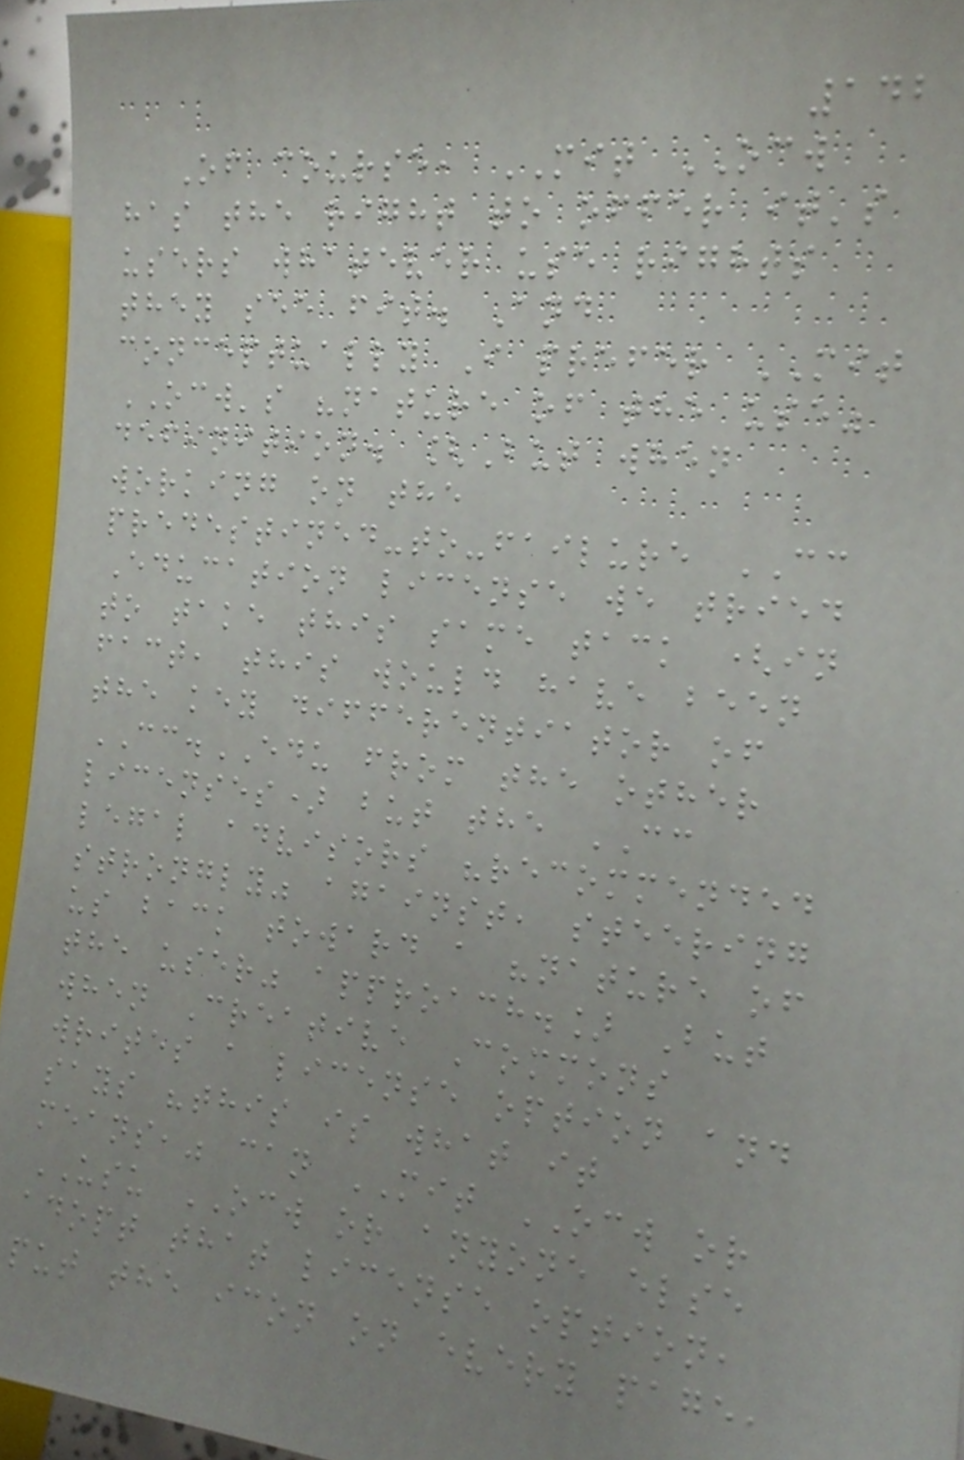142
Of course, MIT OCW
has the right to offer it's
users whatever use rights
they see fit. And
conceptually I prefer MIT
OCW's "nature of the use"
definition. [But when
working on the
predestined-to-failure CC
Education license we tried
to take this same tack (in
fact, this would have been
the key differentiator of
CC.EDU from the other
licenses) but the CC
legal advisors "recommended
strongly" against, steering
us back toward a "nature of
the user" approach.] But
when Creative Commons
writes a license option and
says "this is what it
means," can MIT OCW or
USU OCW or anyone else
adopt that license option,
put the icon on every page,
